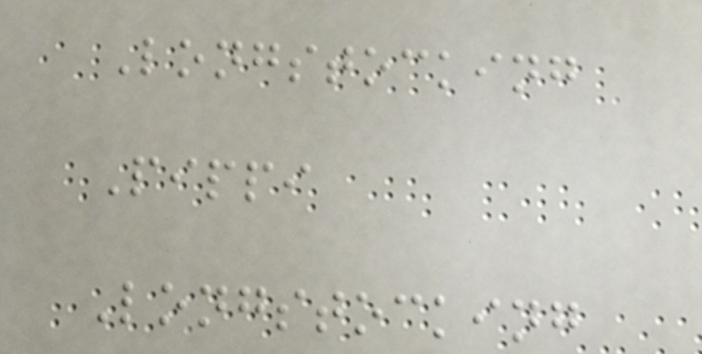Longstocking
Pippi
Longstocking
